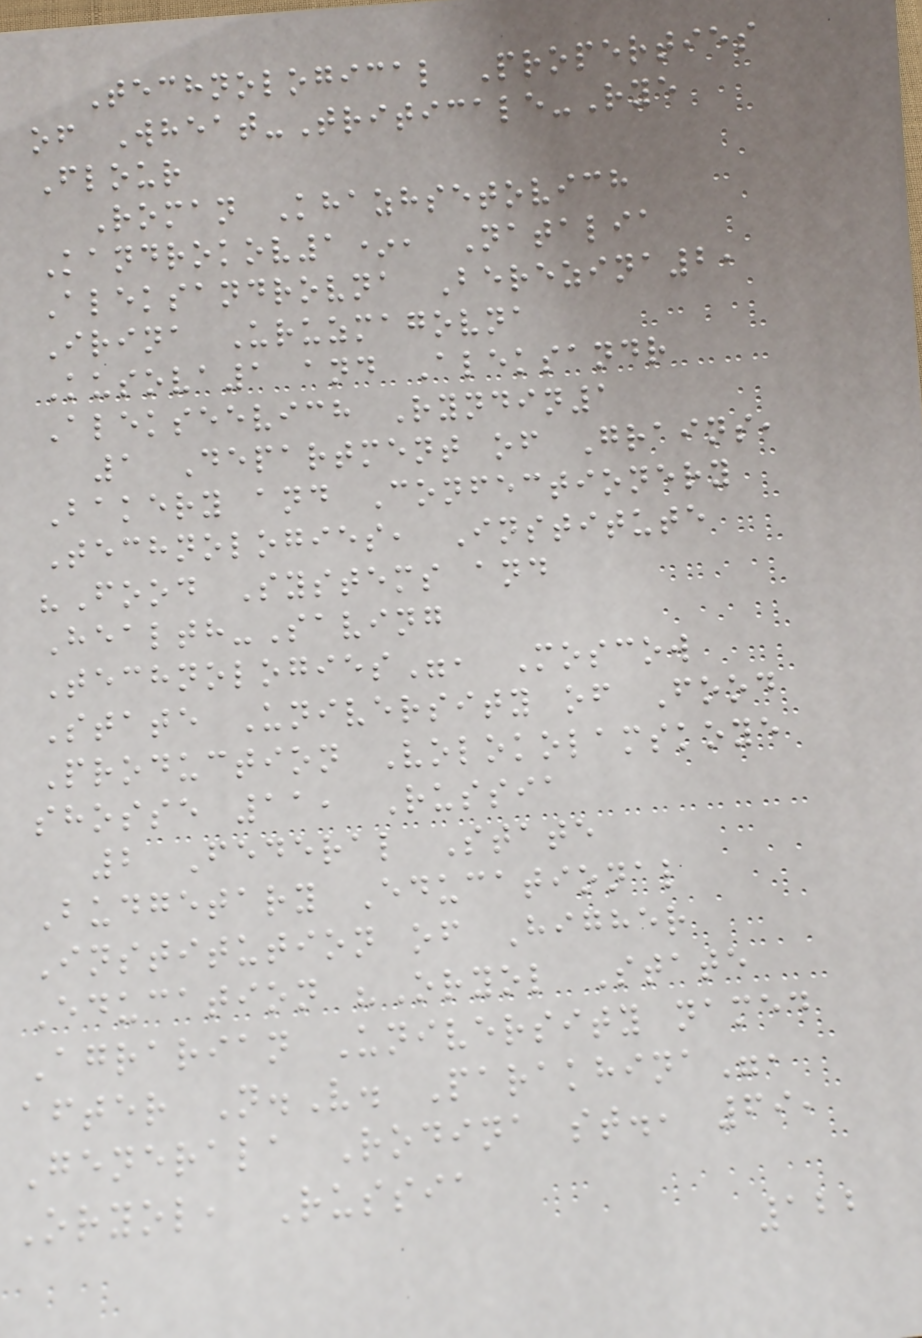Technological Properties
of Wheat-Triticale-Rye
Flour
Roman Khazhsetovich
Kandrokov1*, Natalia
Aleksandrovna Berezina2,
Irina Uruzmagovna
Kusova1 and Aleksandr
Alekseevich Ryndin1
1 Department of Grains,
Bakery and Confectionery
Technologies, Institute
"Food Systems and
Health-Saving
Technologies", Moscow
State University of Food
Production Volokolamskoye
shosse 11, Russia
2 Federal State
Budgetary Educational
Institution of Higher
Education "Oryol State
Agrarian University named
after N.V. Parakhina",
Generala Rodina st., 69,
Oryol, Russia
122
